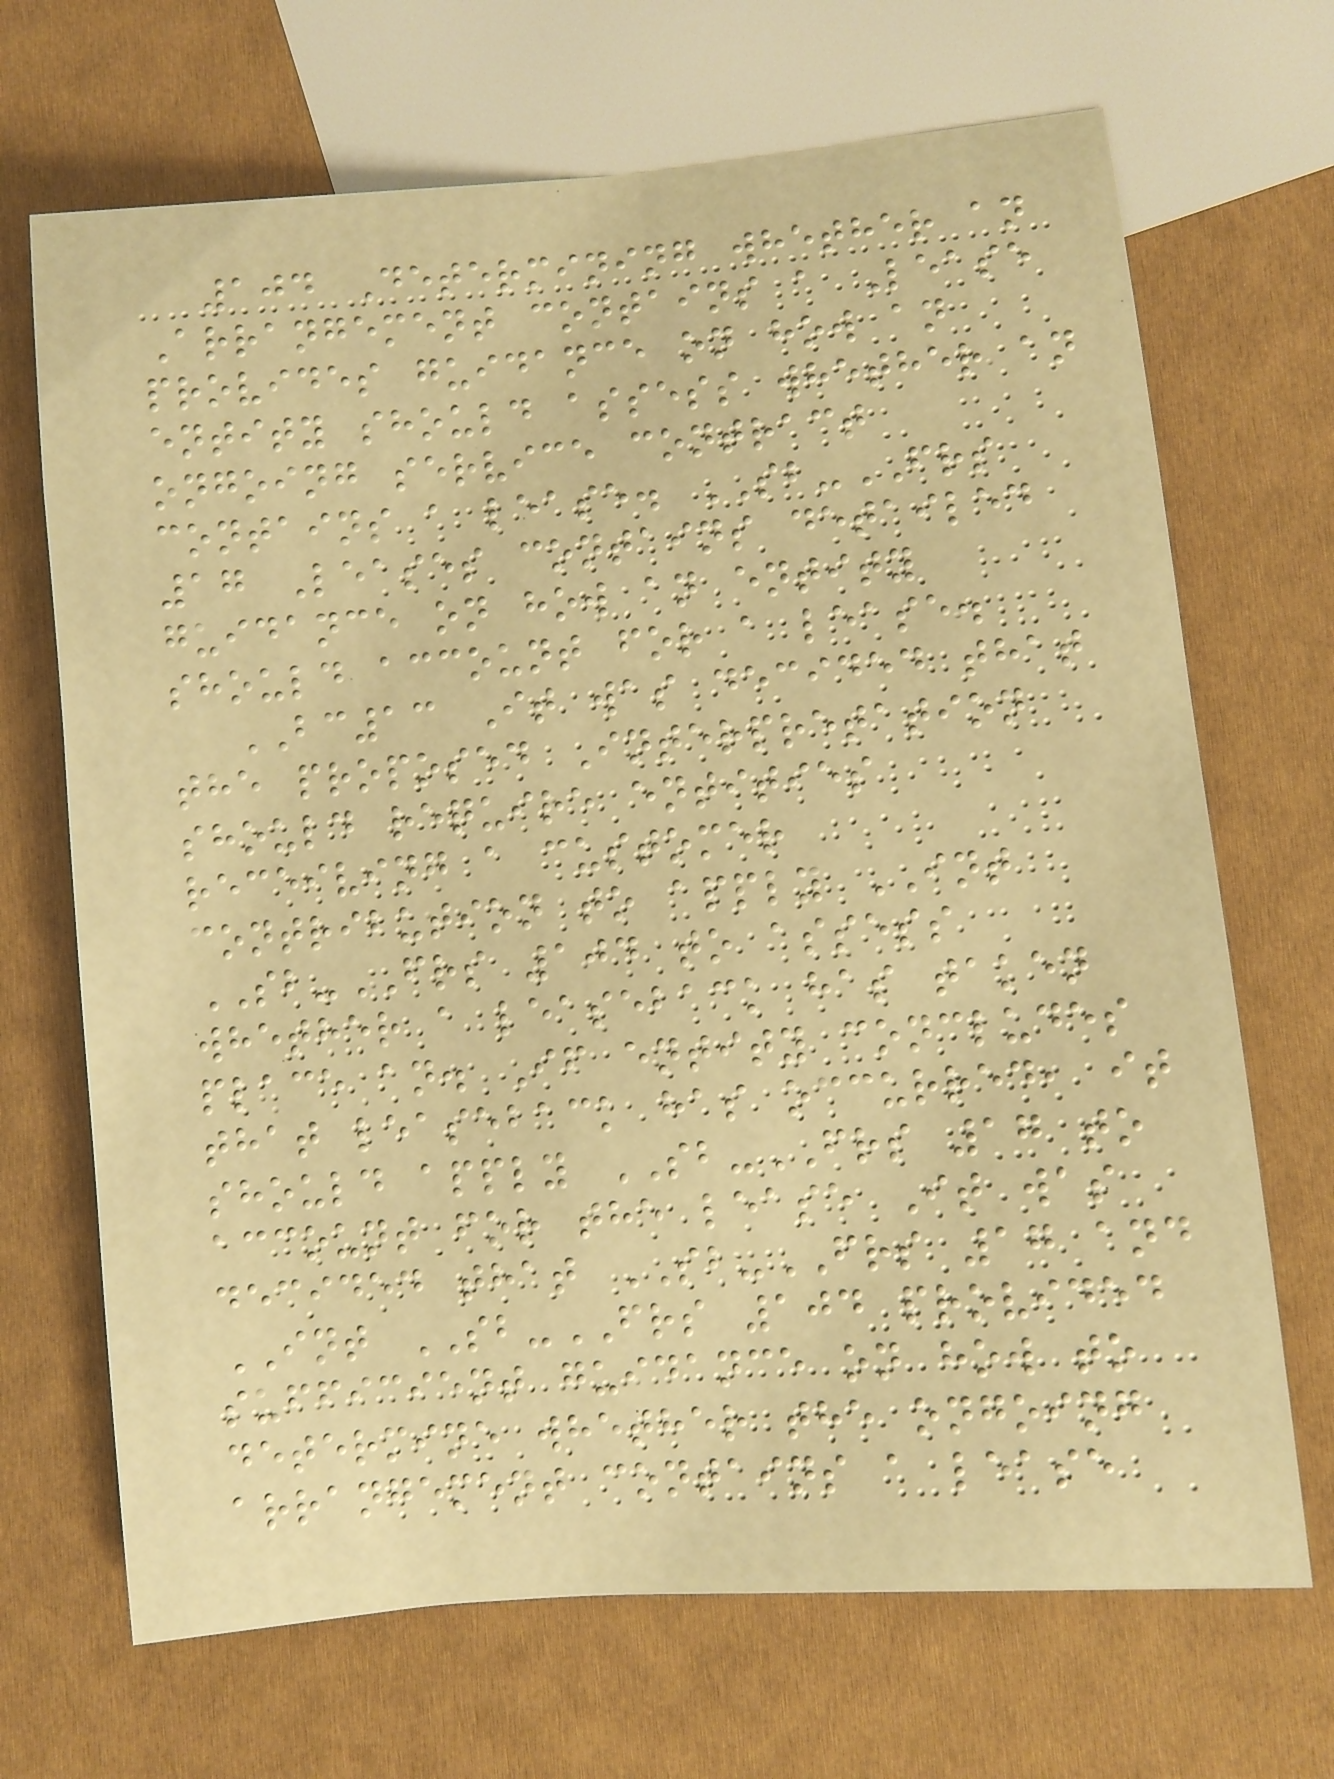104 Determining whether an
Arrangement contains a Lease
provides guidance on how an
entity should assess whether an
ongoing service contract
contains a lease. SB-FRS
17 Leases contains detailed
guidance on how an entity
should account for a lease.
BC13 It was decided that
the proposed Interpretation
should require entities
receiving a customer
contribution to apply INT
SB-FRS 104 to assess
whether a leaseback has taken
place an. If entity concludes
that leaseback has occurred, it
should apply SB-FRS 17 to
account for the lease It was
decided that SB-FRS 17 and
INT SB-FRS 104 provided
sufficient guidance on how to
determine whether the ongoing
arrangement contains a lease
